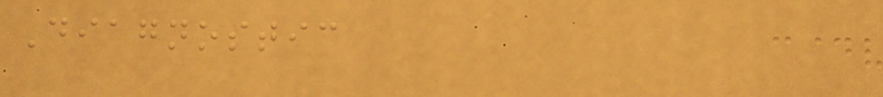Diagnostic
